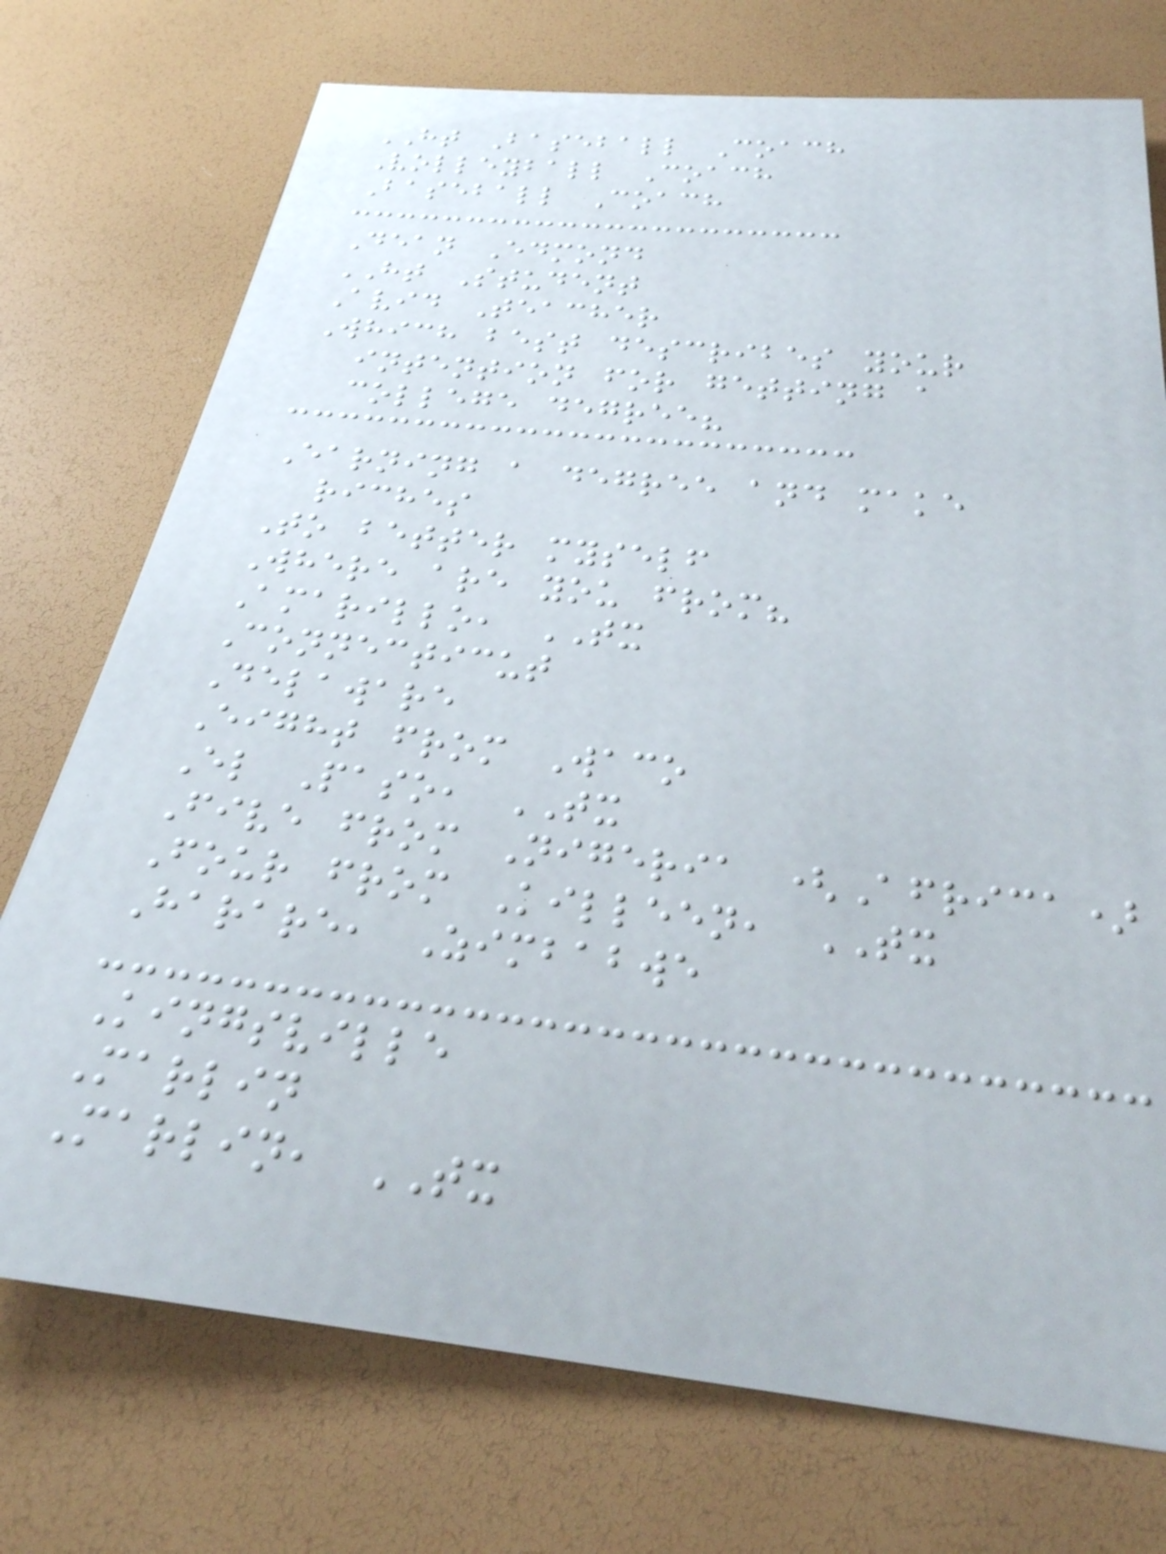HT Baseball Coach
Volleyball Coach
Baseball Coach
Dean Edmond
HT Student
Avid Teacher
Which best describes your
intention for getting a
college degree?
Earning a degree and make
riches
To better myself
Where are you from?
Amarillo, TX
Connecticut
Delaware
Eight from Waco
El Paso, TX
Five from Nigeria (Africa)
Four from Killeen, TX
Harare, Zimbabwe
Kingsville
Marlin
Marlin, TX
